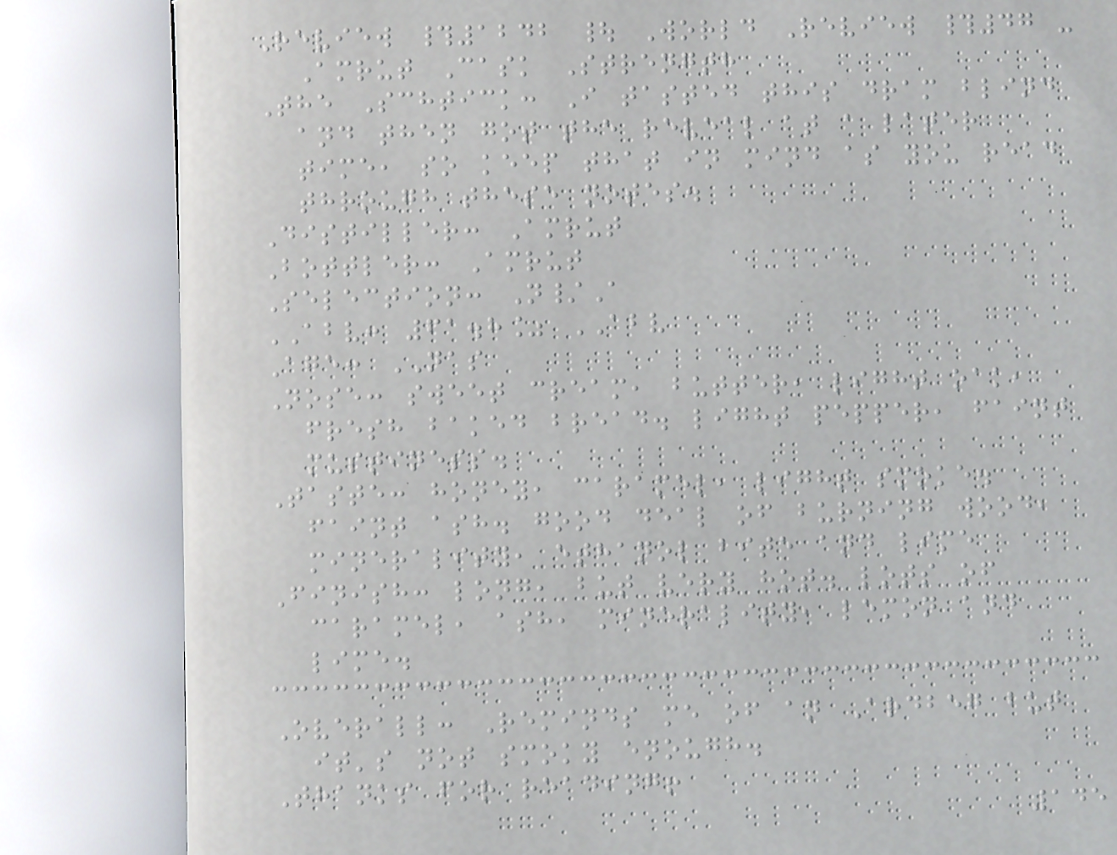Review #1242 | World Review #47 -
Amrut Cask Strength
The Schtick: I tasted this dram blind
and then got the reveal at a later
time, so keep that in mind as you read
through these notes.
Distiller: Amrut
Bottler: Amrut
Selection: N/A
ABV: 61.8% ABV
Age: NAS
Nose: sweet cream, butter, light oak,
fresh baked bread. light pepper, faint
mustiness.
Taste: honey, caramel, light smoke.
faint ash. good deal of burning wood,
minerality, ethanol bite and lime
Finish: long, but very hot. lots of
caramel, ash, minerality, lemon and
lime.
Overall: Reminds me of an Ardbeg but
it's not smoky enough.
Thanks for reading!
145
